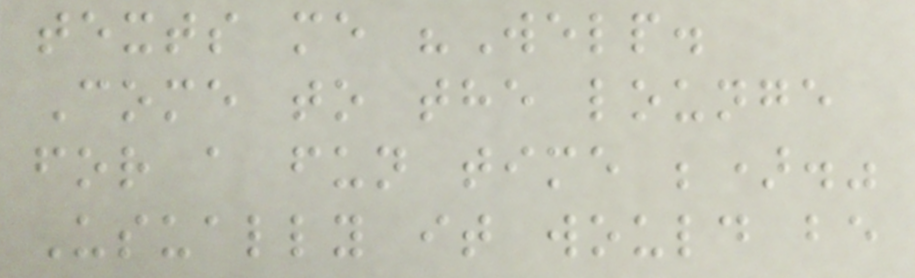texts me "Welp.
Come to the lounge
for a fun time ;)."
Usually it would be
